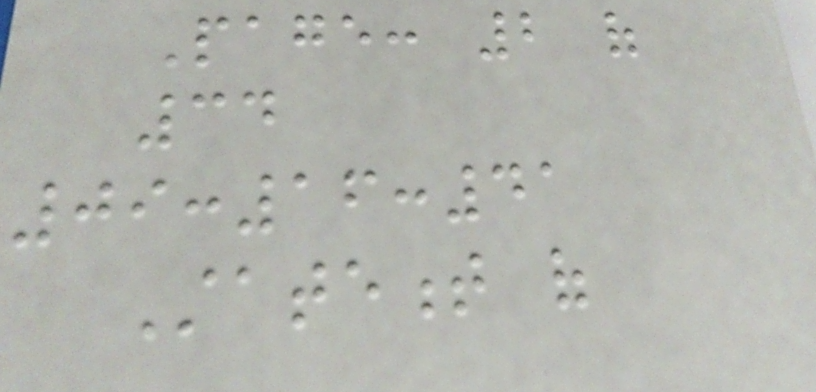Page: 2 of
34
09:16:41
Statement of
